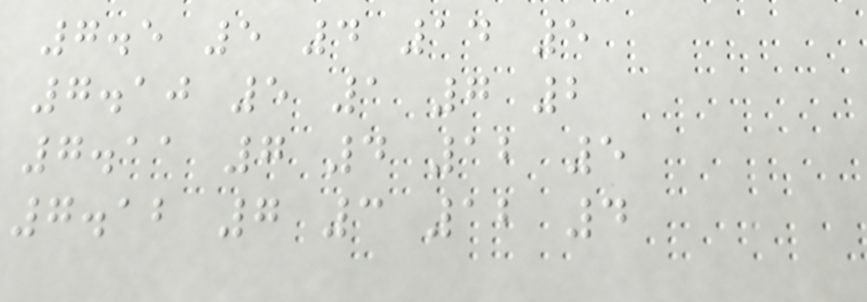7.5 5 4 14 5
7.10 5 1 7 2
7.11 7 4 12 5
7.12 7 3 12 4
